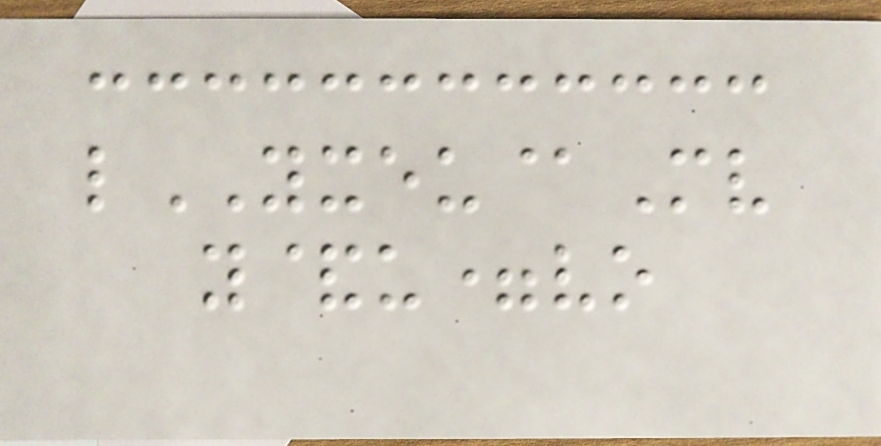lYXEU@Mv
y&u=vo
